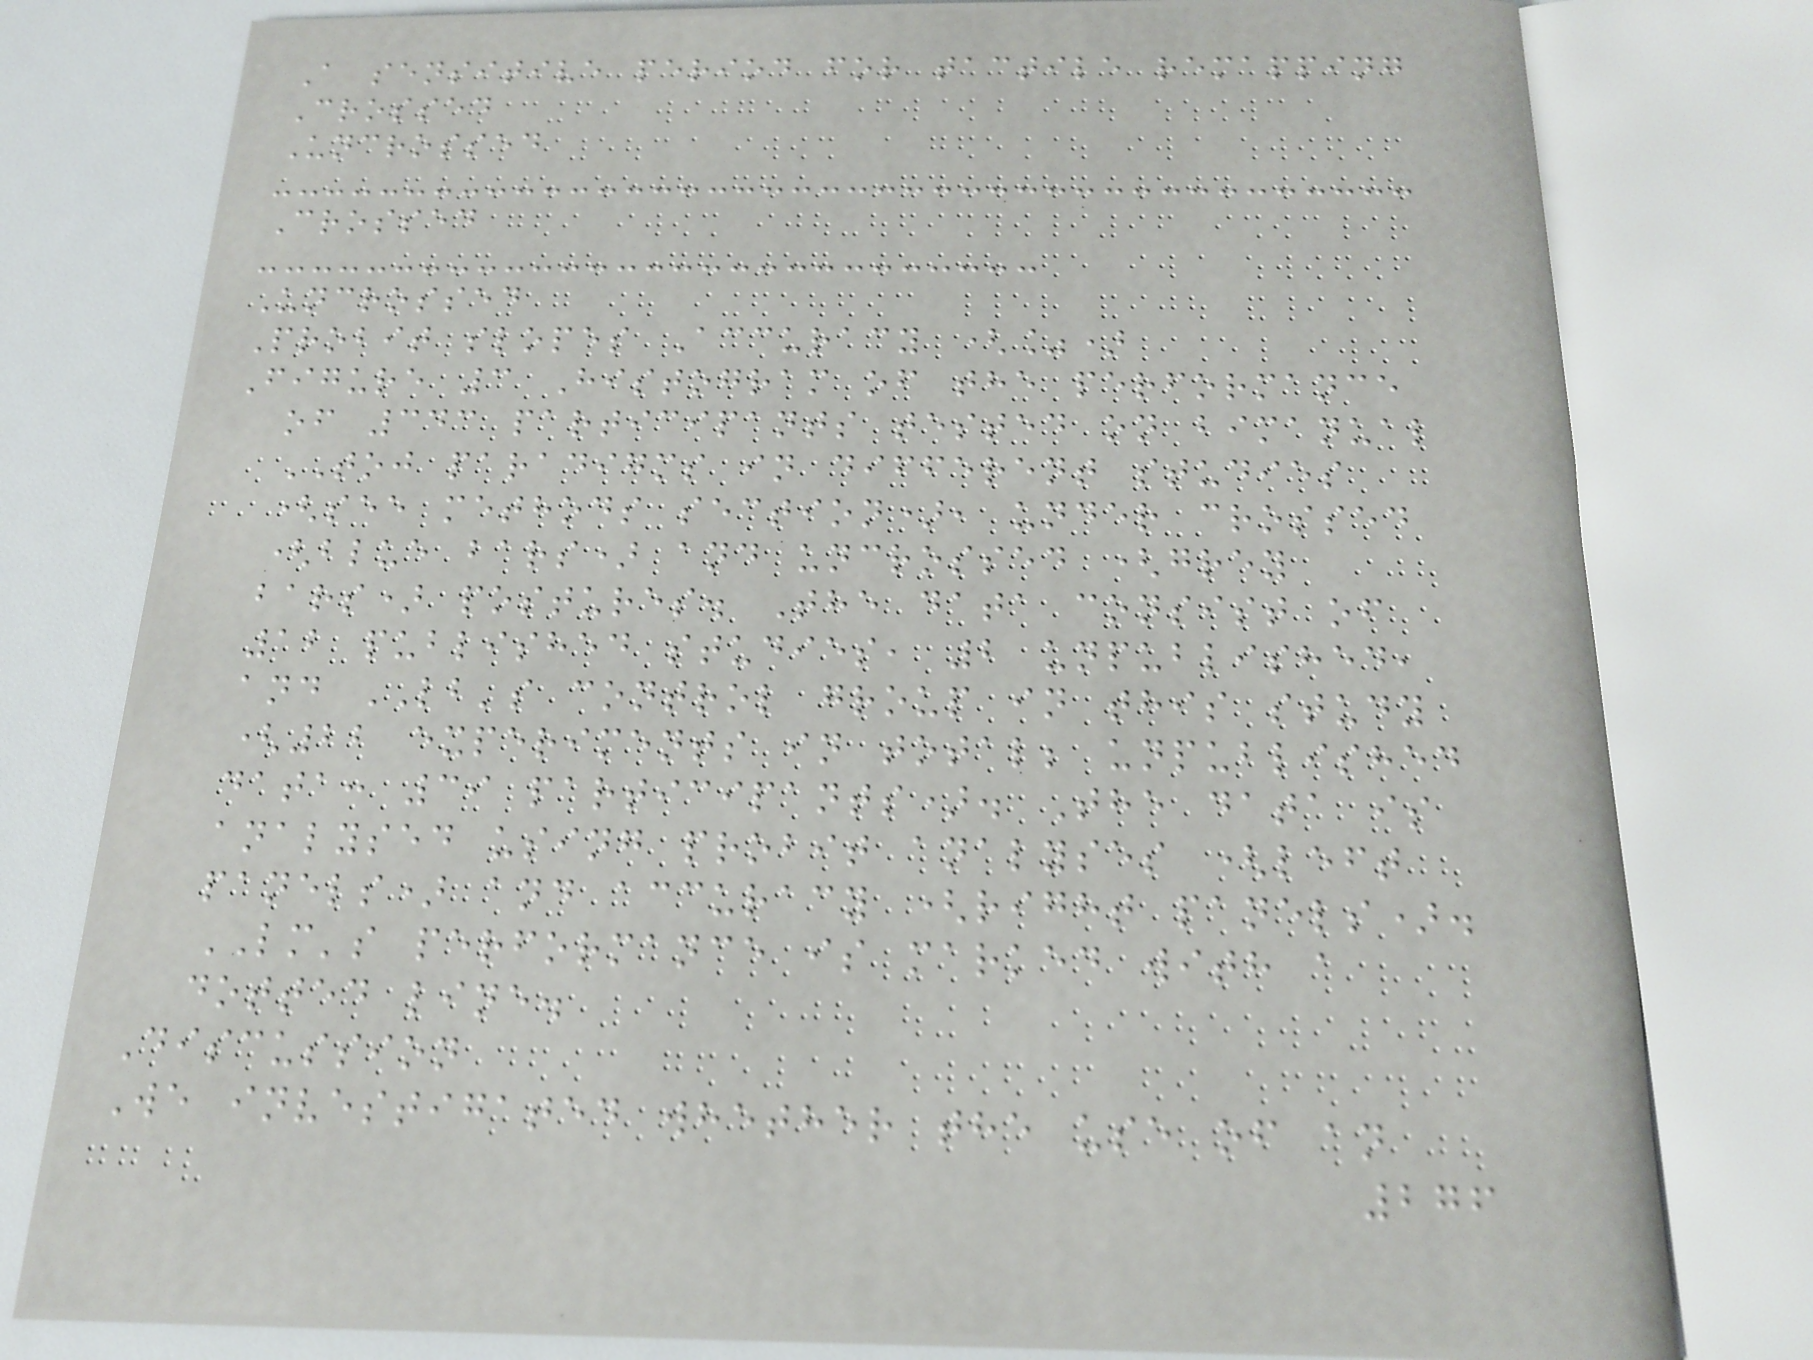A sensitive period for tactile remapping
Crossed
Uncrossed
Crossed
Uncrossed
Probit slopes Accuracy (%)
Figure 3 Histogram of the performance
of 343 participants tested on bimanual
TOJ paradigms in different studies
(see methods section), under crossed
(blue bars) and uncrossed (grey
bars) postures. The data consist of
12 published studies, 2 unpublished,
and LB's control group in this study
(22 experiments in total; unpublished
data: 39 participants). The data is
analysed using probit analyses (left
panels) and accuracy (right panels).
LM's performance is marked with a
dotted line.
Discussion
We investigated whether the use of an
276
